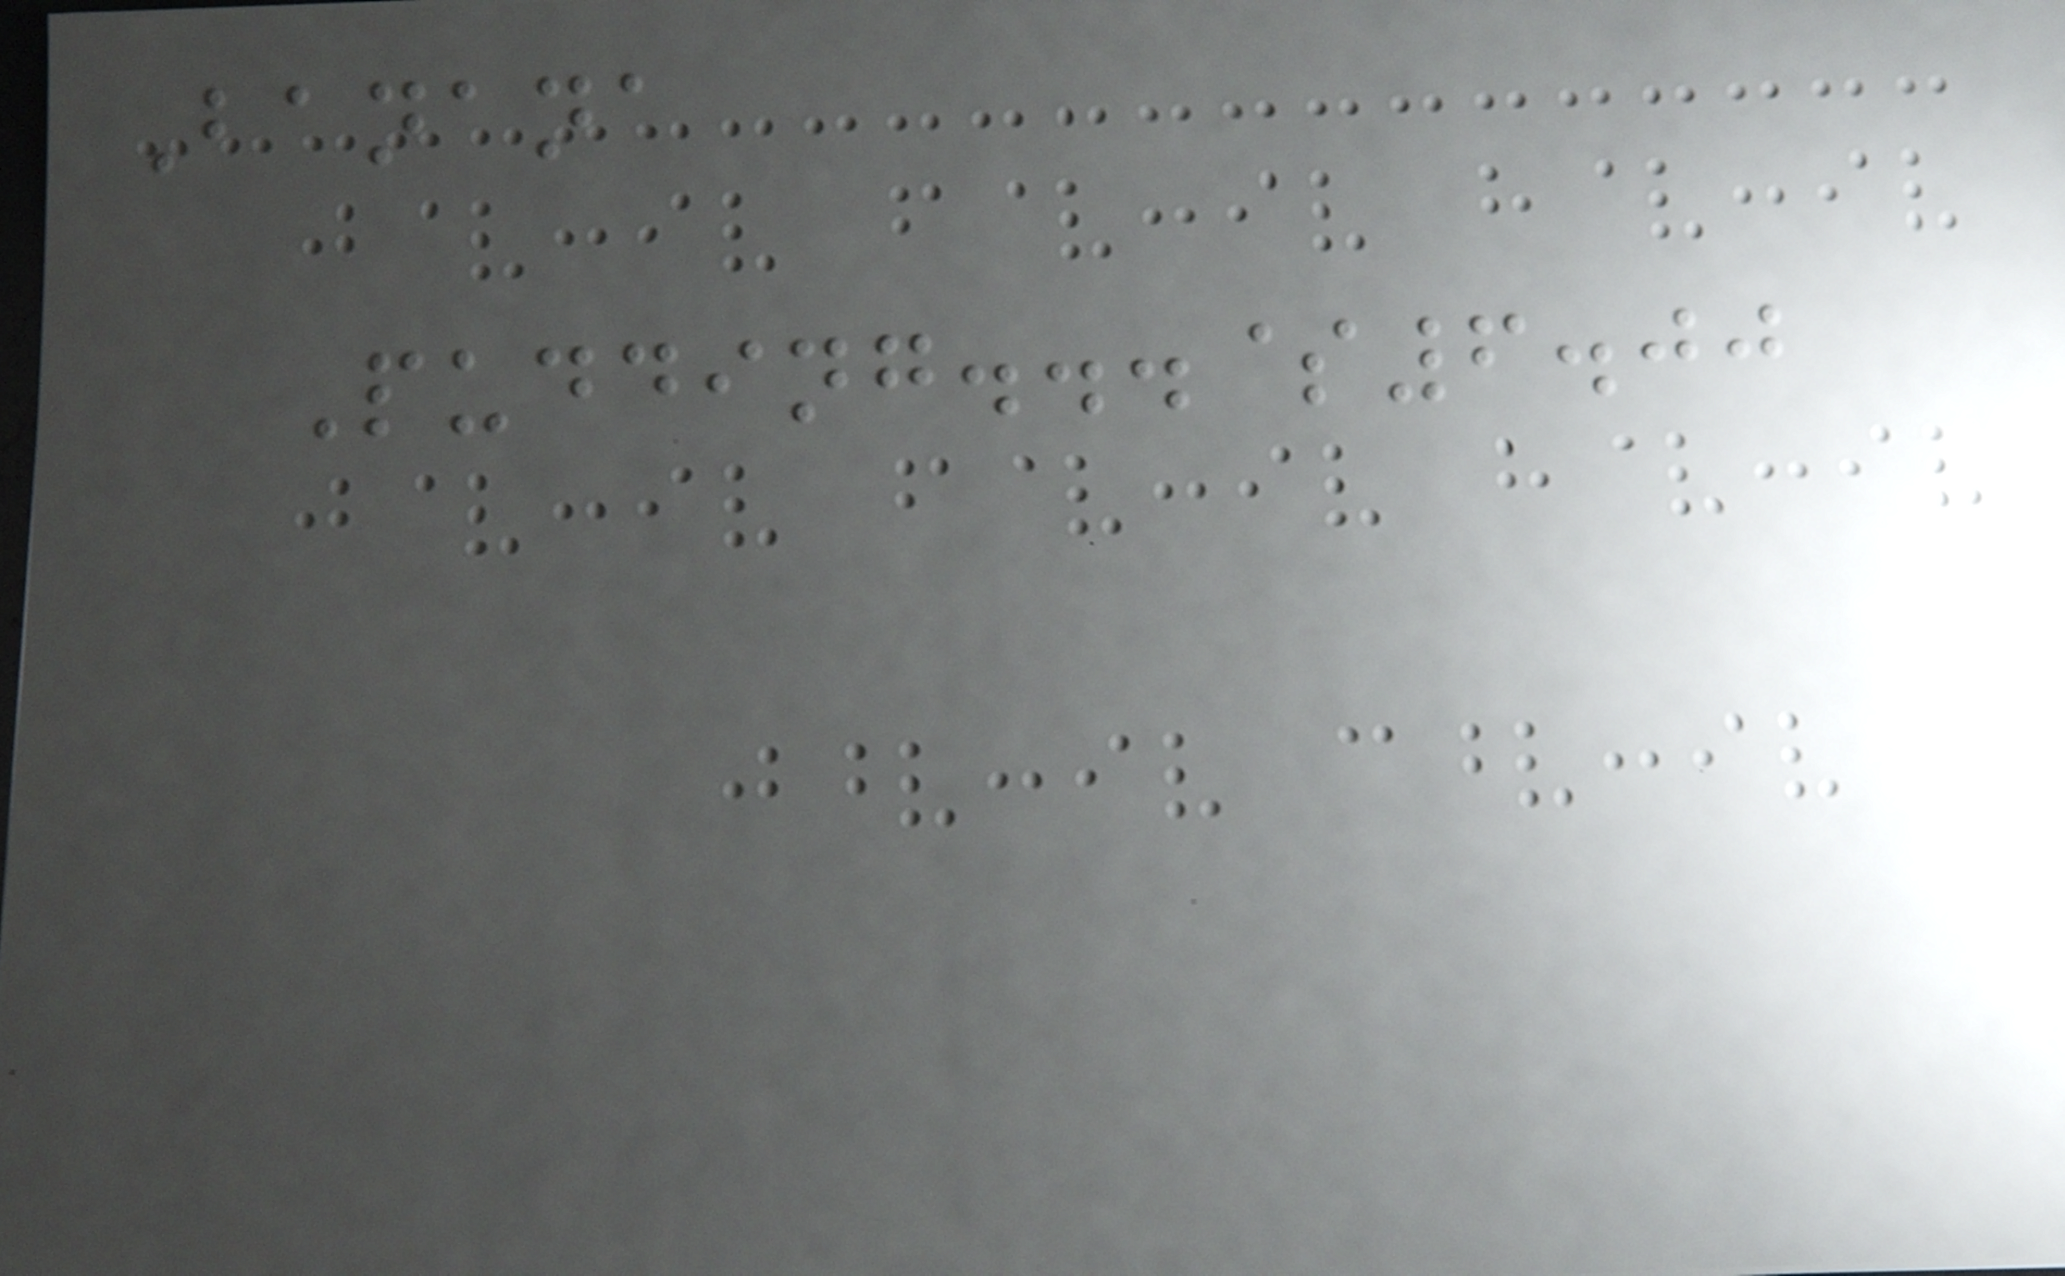Banana
Pudding...$6.00
